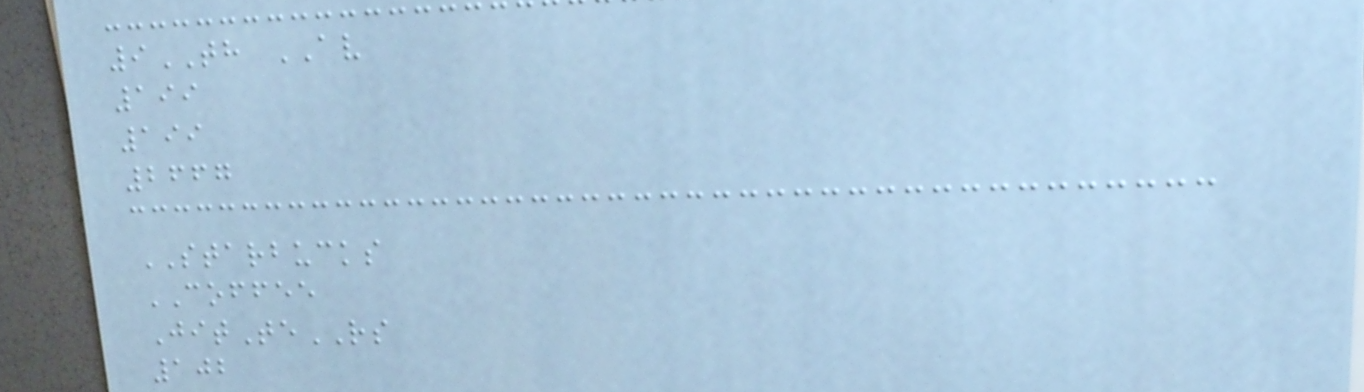9TH AV
199
199
2667
STARBUCKS
COFFEE
JitTeRS
102
